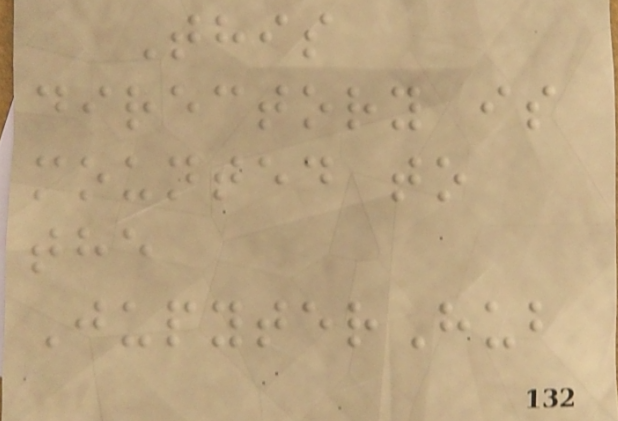This
directory is
mounted to
the
JupyterHub
